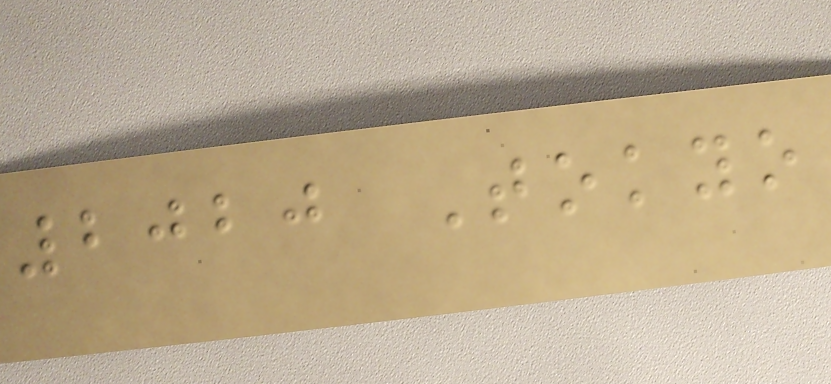2020 Tokyo
